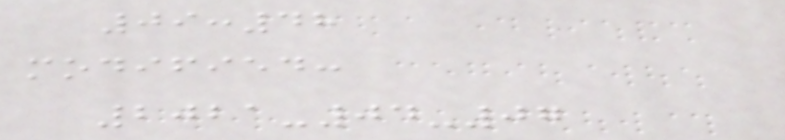09:48
modified:
2021-04-07
